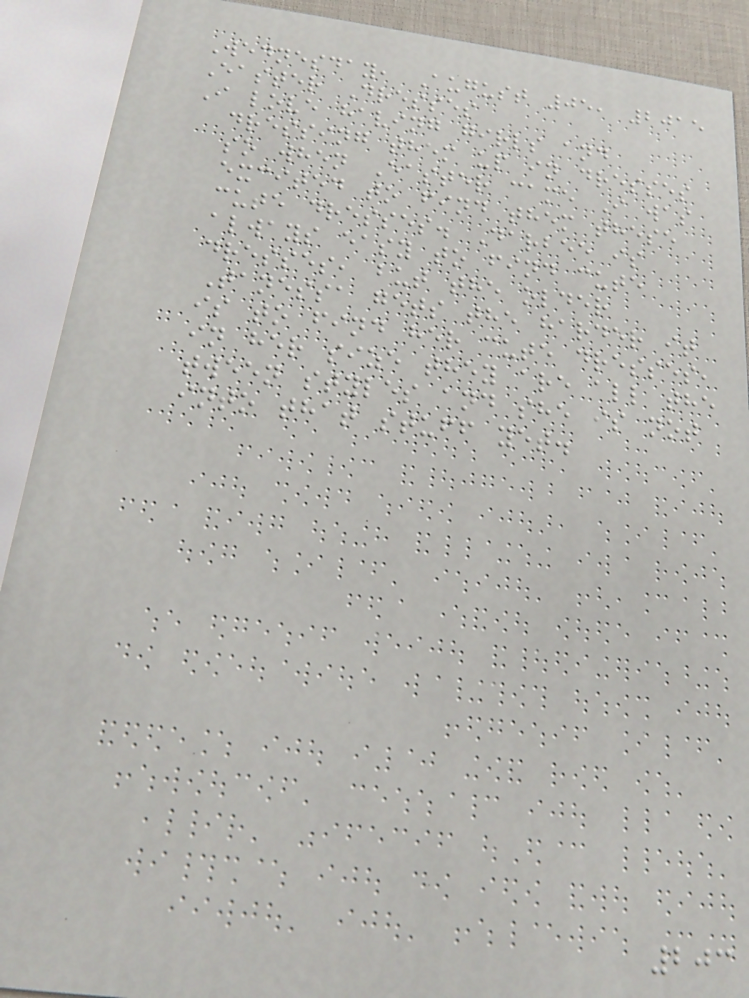Wednesday, August 05, 2015
Easter Dresses
I love having girls and
dressing them up in dresses
so when Easter came I was
excited to find them these
cute dresses. Darbee is
always easy to find cute
dresses, but the older
Tanessa gets the harder it
is to find her cute dresses,
in her size they are all the
tween styles and she is not
into that stuff yet.
203
